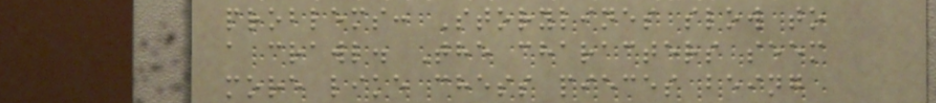problems: Storylines slow to
a crawl. The characters seem
more like chess pieces being
